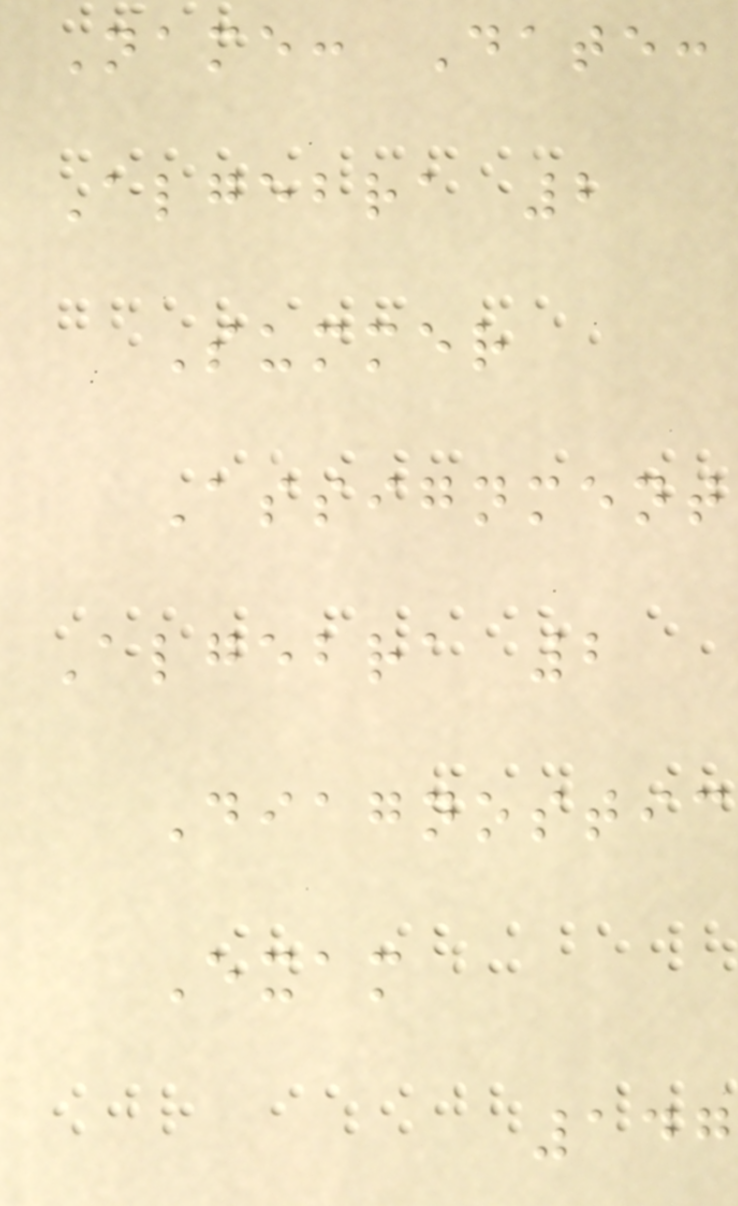Name: Date:
Algebra 2
Summer
Assignment
Algebra 2
Diagnostic
Exam
147
